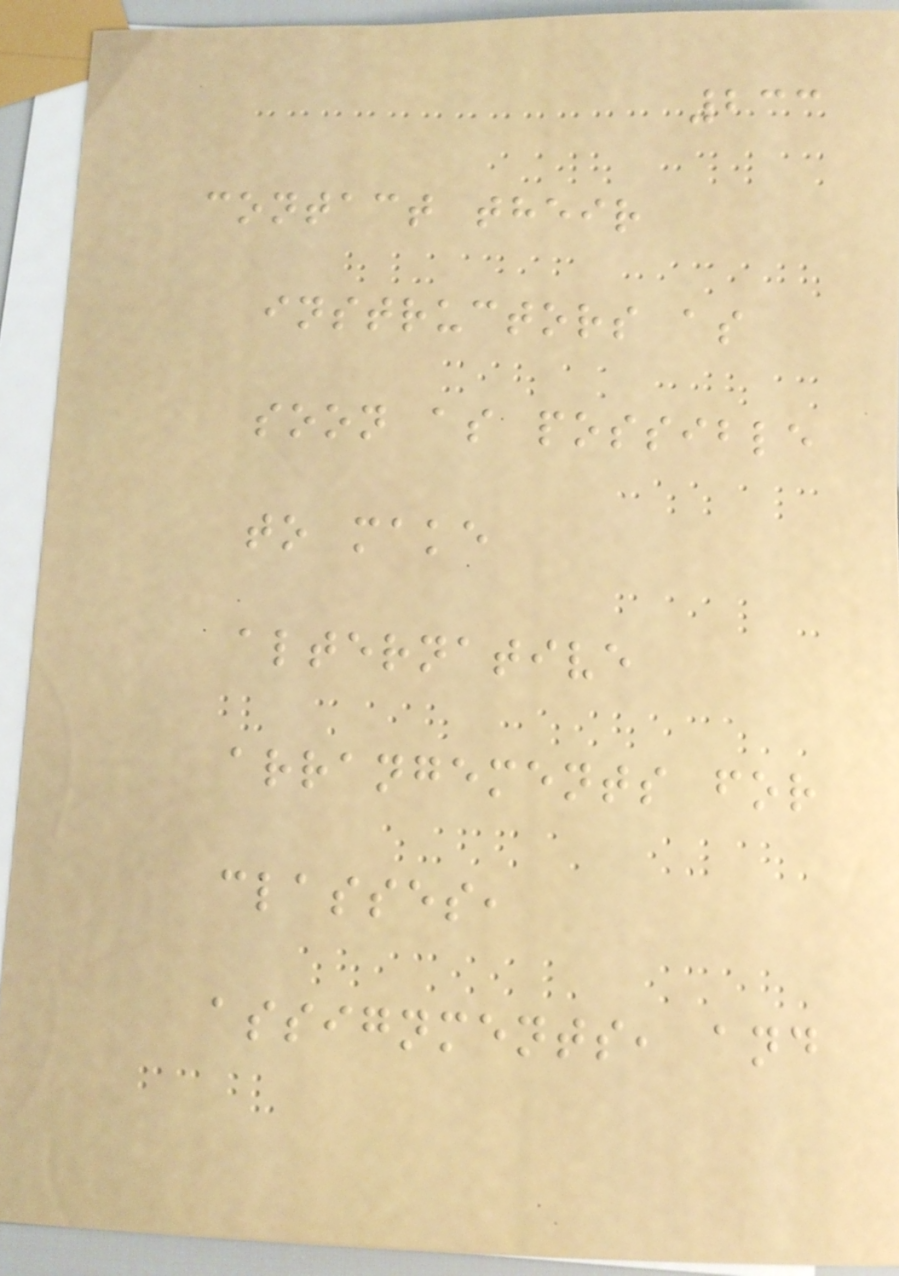233
contact their
instructors as
soon as possible
to make
alternative
arrangements for
classes,
assignments, and
